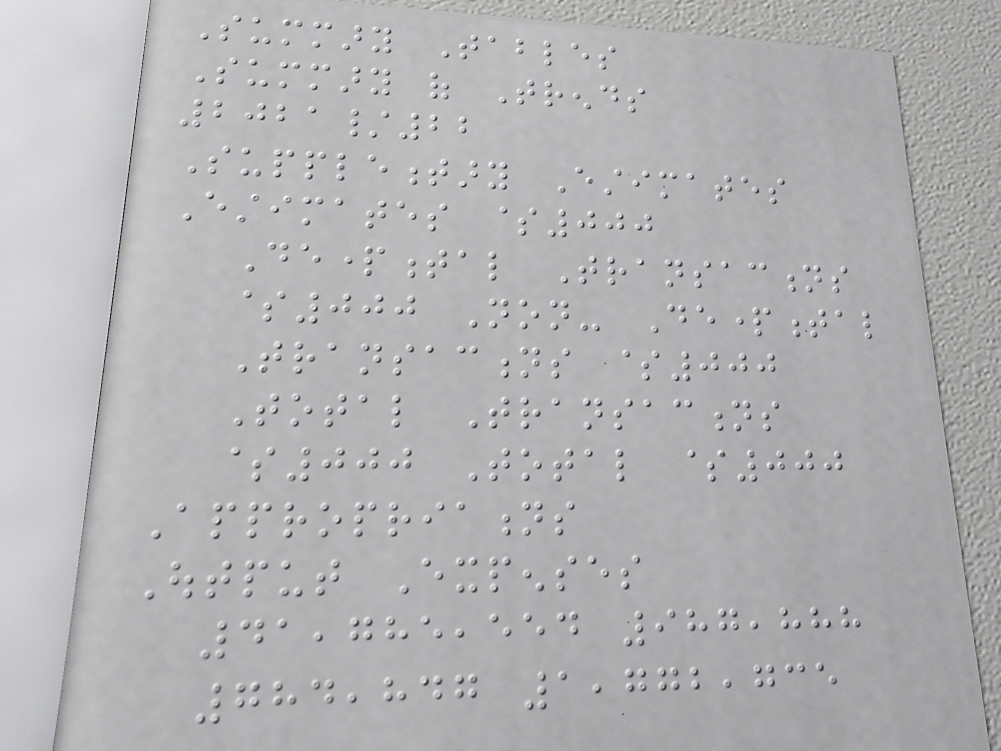Summary Tables
Summary of Trends
2021/22
Supplementary Estimates
Estimates $000
Departmental Transactions
$000 Non- Departmental
Transactions $000
Total Transactions
$000 Total $000
Appropriations
Output Expenses
41,785,554 987,888
784,847 1,772,735
